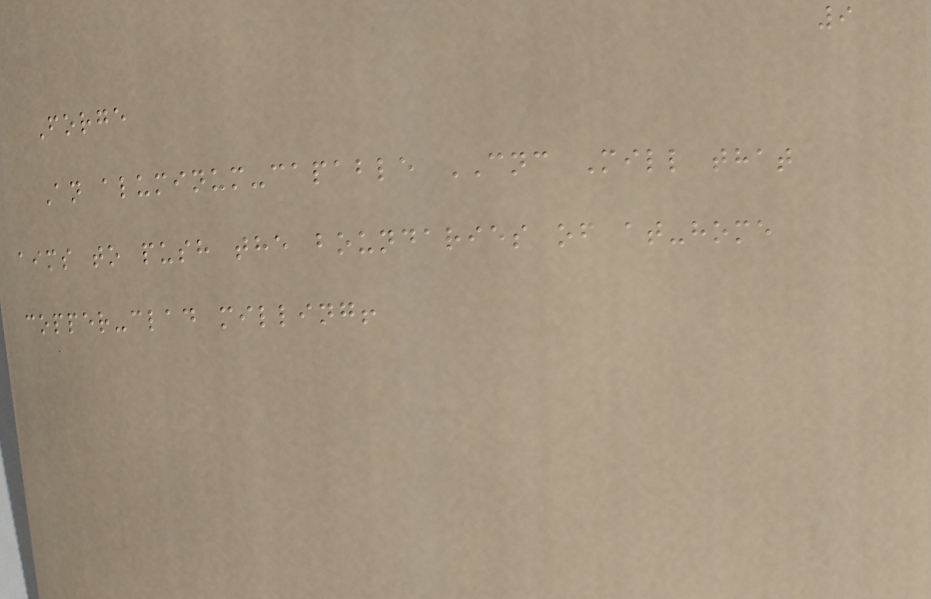9
Forge
An aluminum-capable CNC Mill that
aims to push the boundaries of at-home
copper-clad milling!
